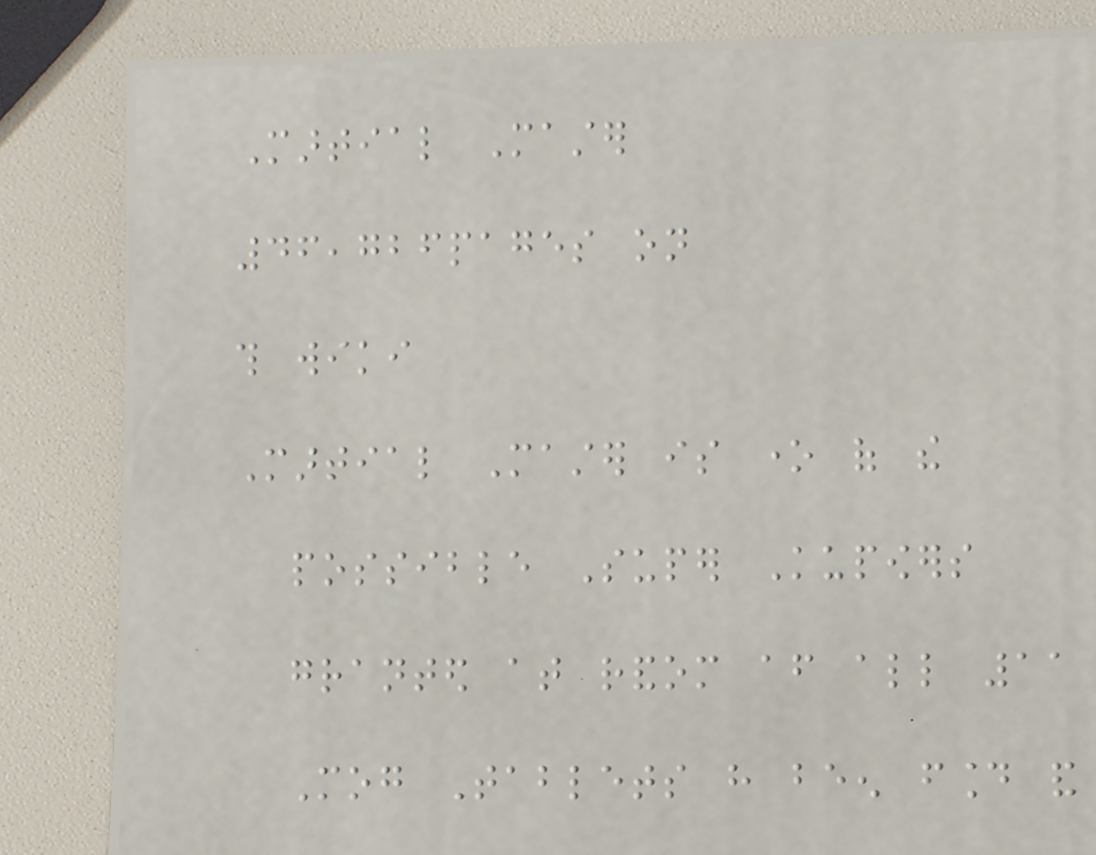Martial Master
46,726pages on
this wiki
Martial Master is one of the
possible Super Kupowers
granted at random after all 11
Mog Tablets have been found and
